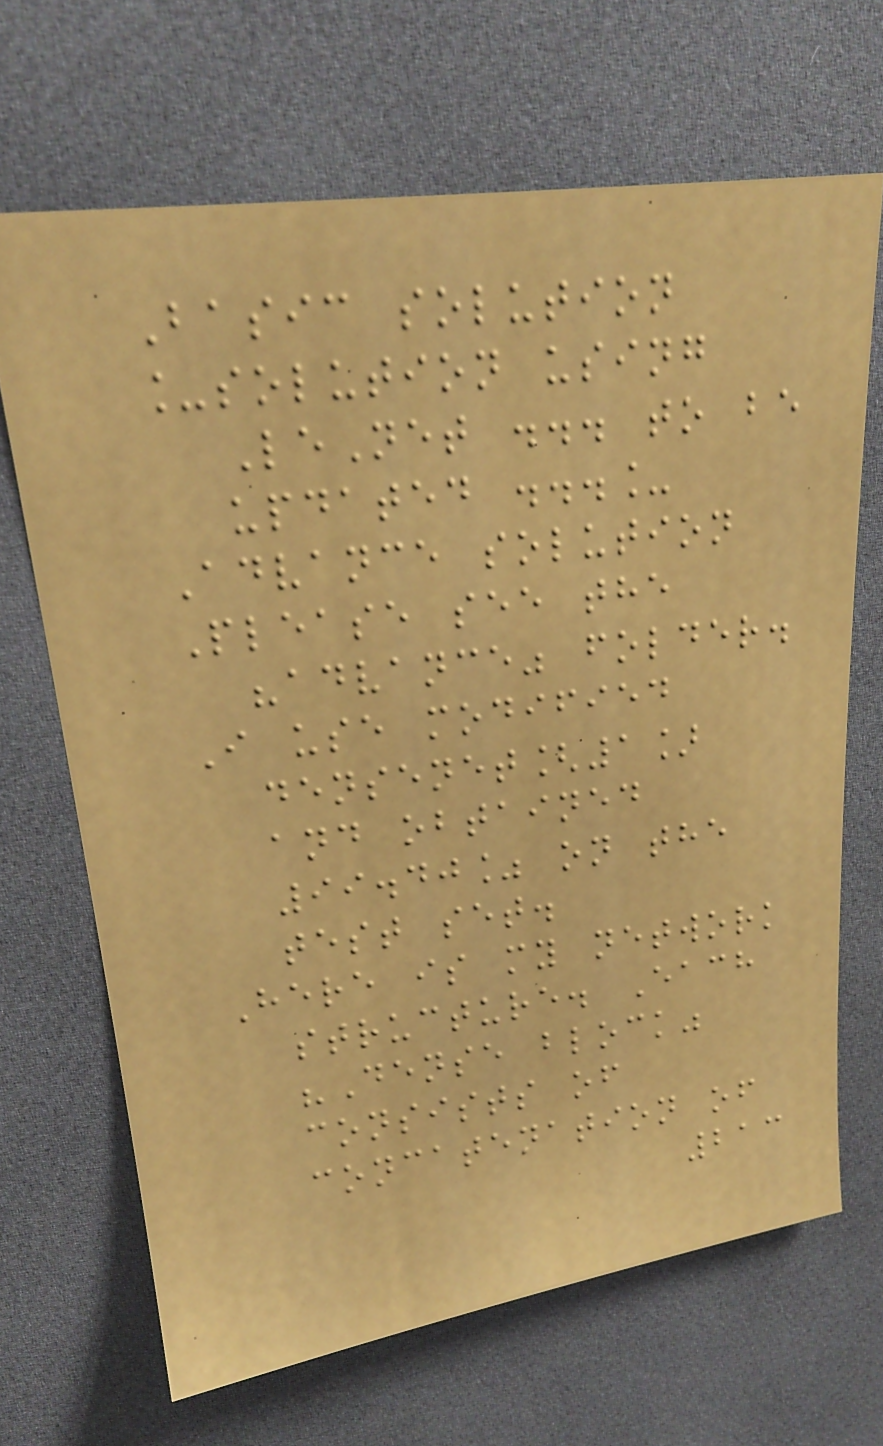Basic solution
_solution using
LeNet ... to be
updated ..._
Advance solution
Please see the
"advance" folder.
I use modified
densenet[1]
and obtained
99.40% on the
test set.
Here is my network
structure. Each
"Dense block"
consists of
concatenation of
213
